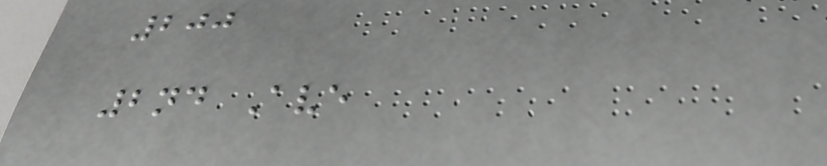200
2nd Ave
